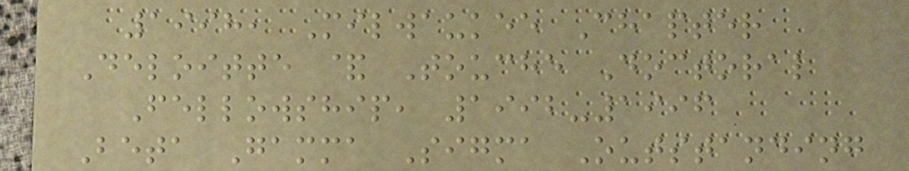1998, Milwaukee Chapter
Deloitte & Touche Doctoral
Fellowship, 1992-1996
Beta Gamma Sigma Outstanding
